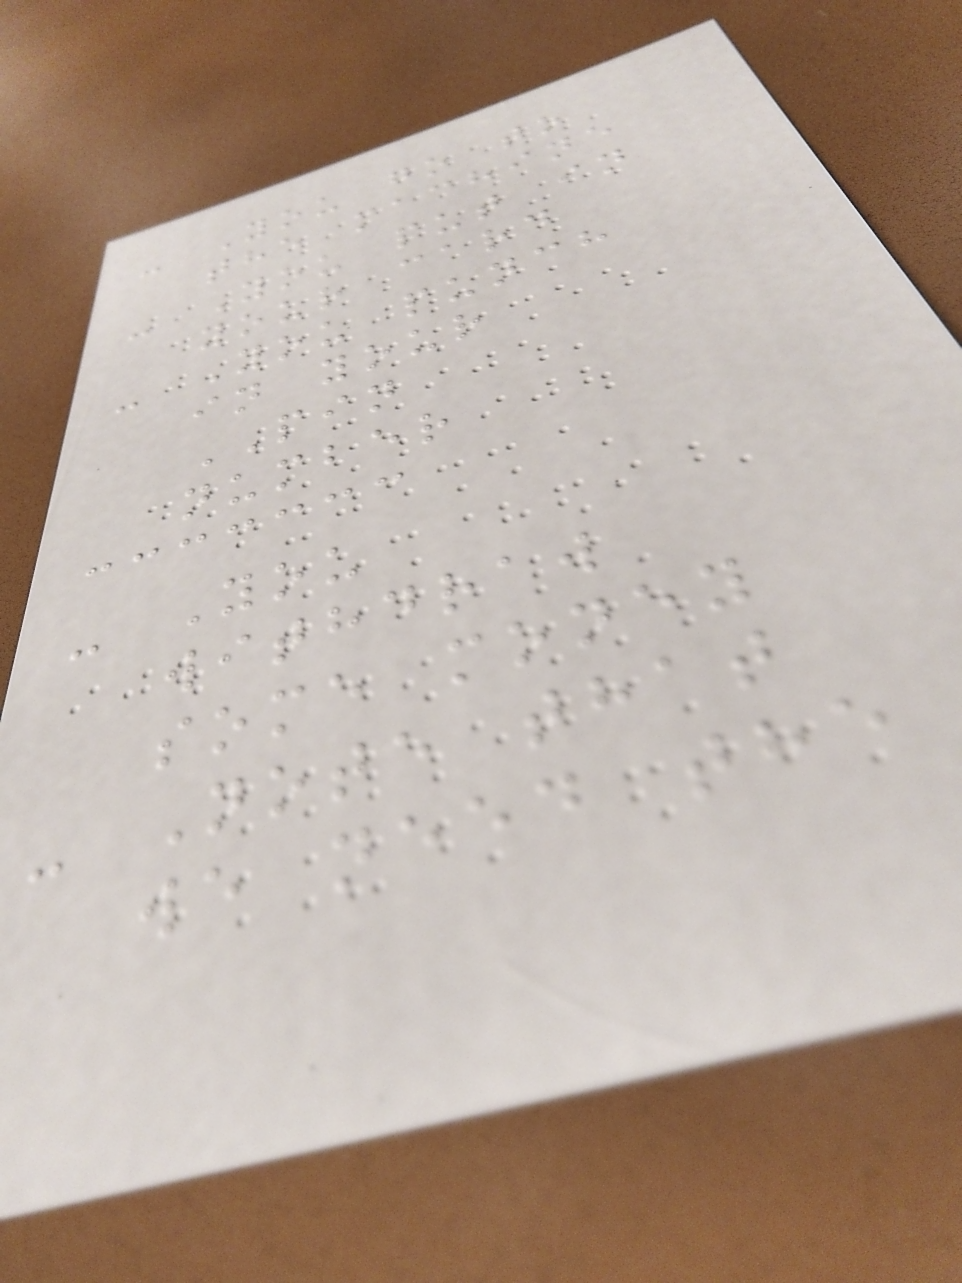- You go to
the machine
- You put in
your card
- You punch
in your
PIN
number
- You
withdraw
some money
- Note that
we need the
